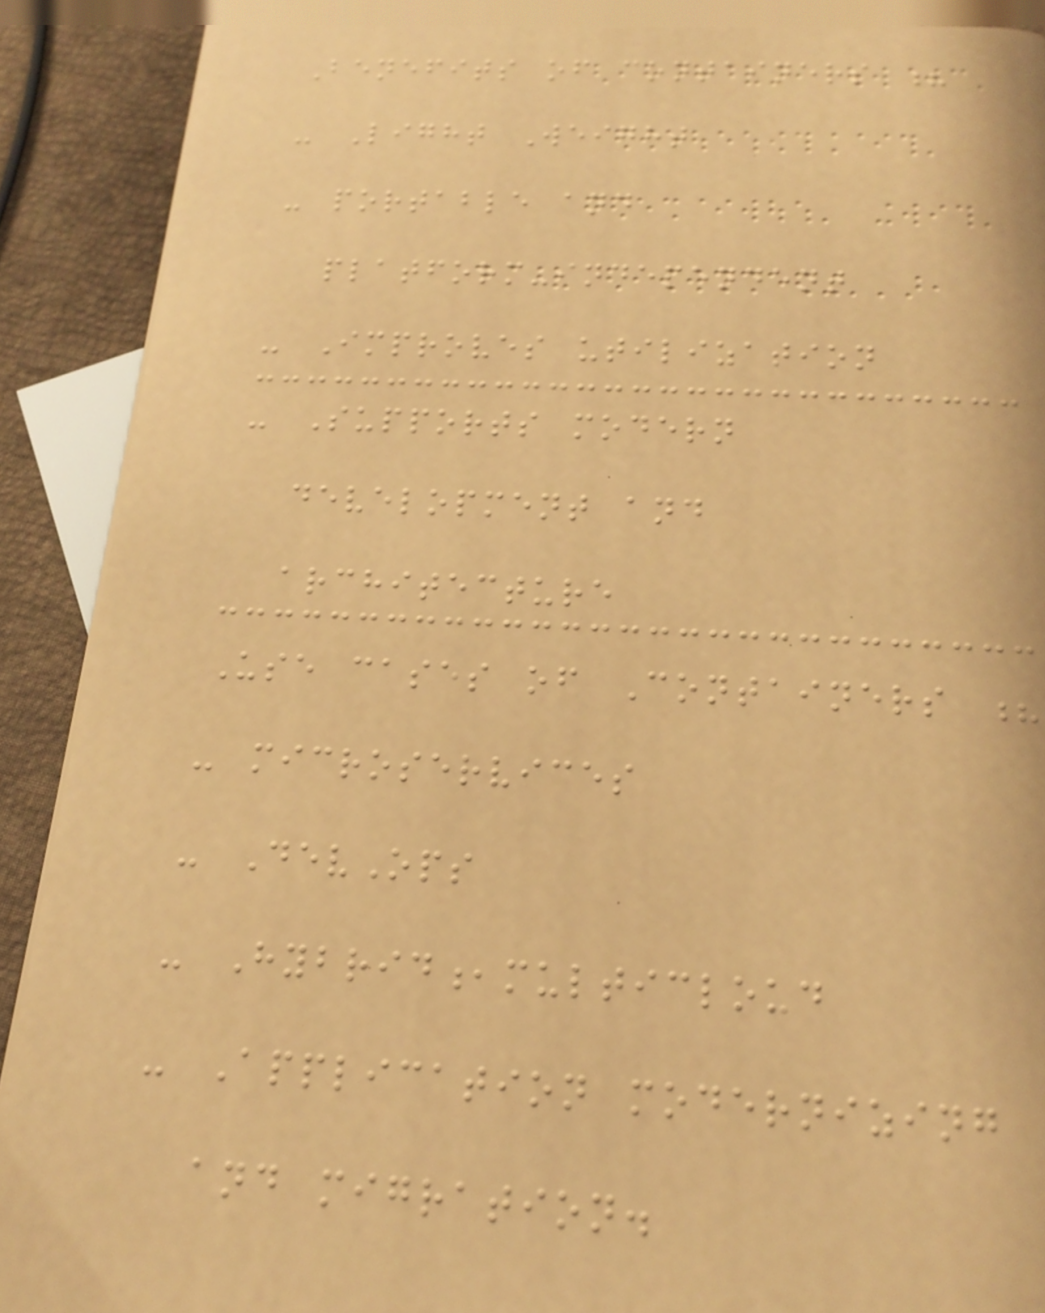Benefits of containers ?
- Light Weight
- portable and
platform-independent
- Improves utilization
- Supports modern
development and
architecture
Use cases of Containers ?
- microservices
- DevOps
- Hybrid,multicloud
- Application modernizing
and migration.
